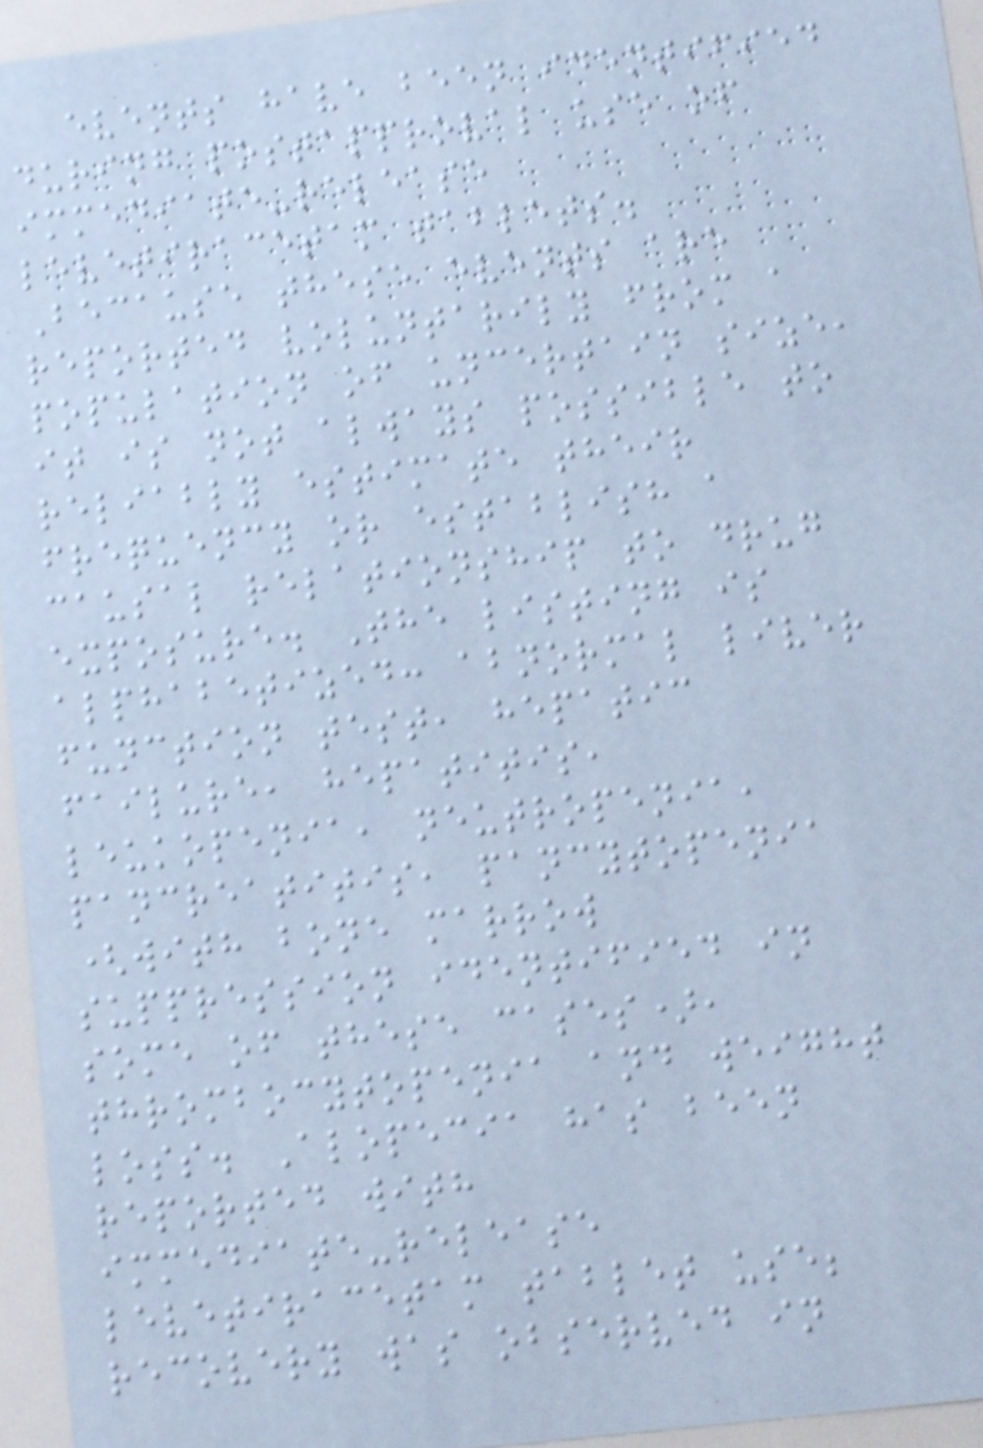events have been identified
during postapproval use of
immediate-release
levetiracetam tablets.
Because these events are
reported voluntarily from a
population of uncertain size,
it is not always possible to
reliably estimate their
frequency or establish a
causal relationship to drug
exposure. The listing is
alphabetized: abnormal liver
function test, hepatic
failure, hepatitis,
leukopenia, neutropenia,
pancreatitis, pancytopenia
(with bone marrow
suppression identified in
some of these cases),
thrombocytopenia and weight
loss. Alopecia has been
reported with
immediate-release
levetiracetam tablet use;
recovery was observed in
